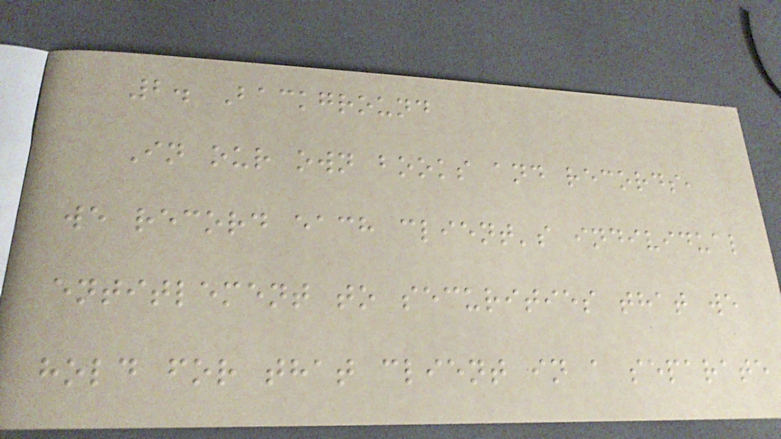2. Background
In our own books and records,
we record each client's individual
entitlement to securities that we
hold for that client in a separate
